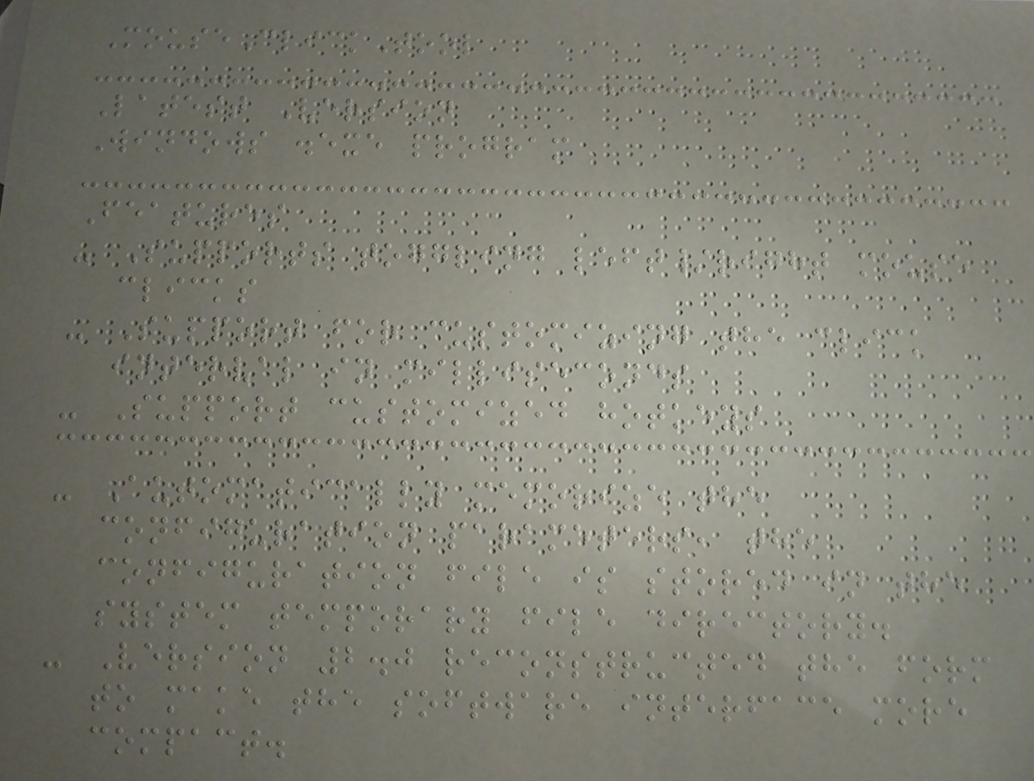MouseClickTool
Latest Version
Windows .exe program
Features
- Supports toggling left/right mouse
clicks
- Support for customizing the click
interval in milliseconds
- Support customized hotkeys
- Automatically memorize the
configuration parameters, the
configuration file is stored in the
system temporary file directory.
- Version 2.0 reconstructed the form
to make the software interface more
compact.
